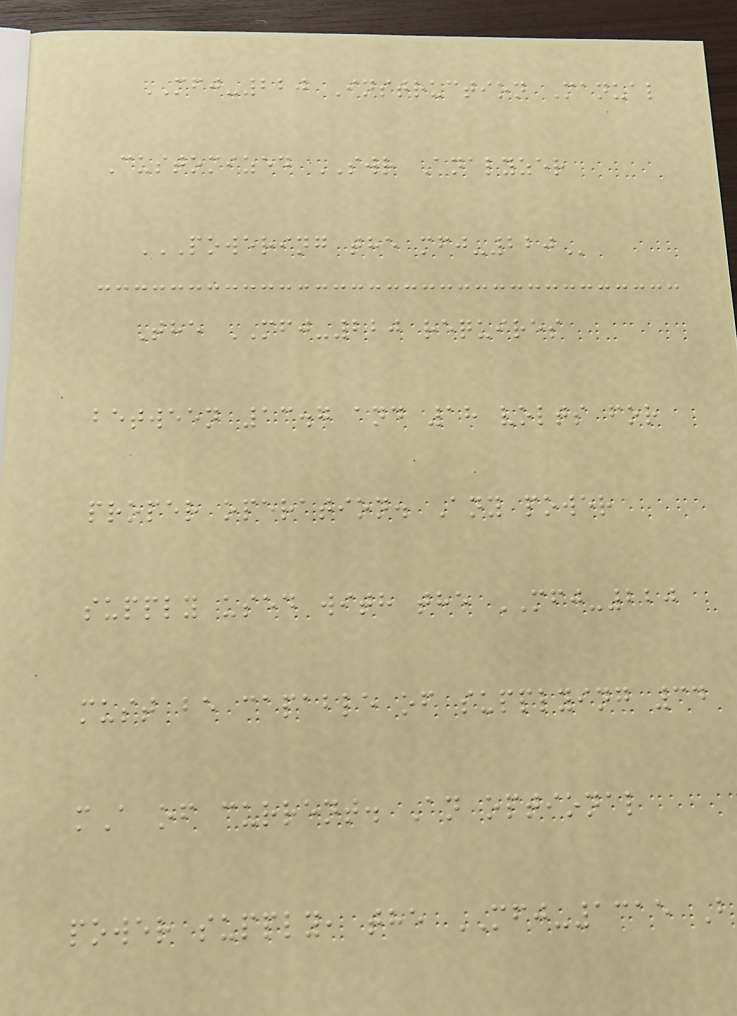MFJ-220 Instruction Manual
Customized SWR Analyzer
POWERING THE MFJ-220
The MFJ-220 requires
between 13.7 and 18 volts for
proper operation. Any power
supply used with the MFJ-220
must be capable of supplying 34
mA of current. An optional
power supply, the MFJ-1315 B
